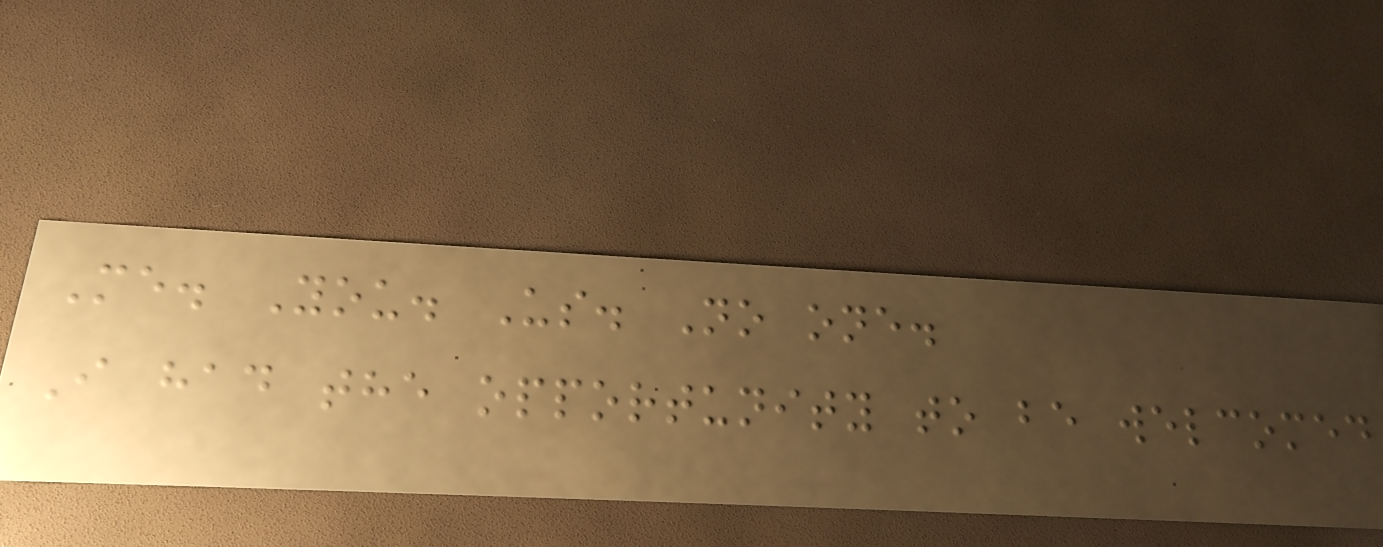Me. You. Us. No one.
I had the opportunity to be welcomed
